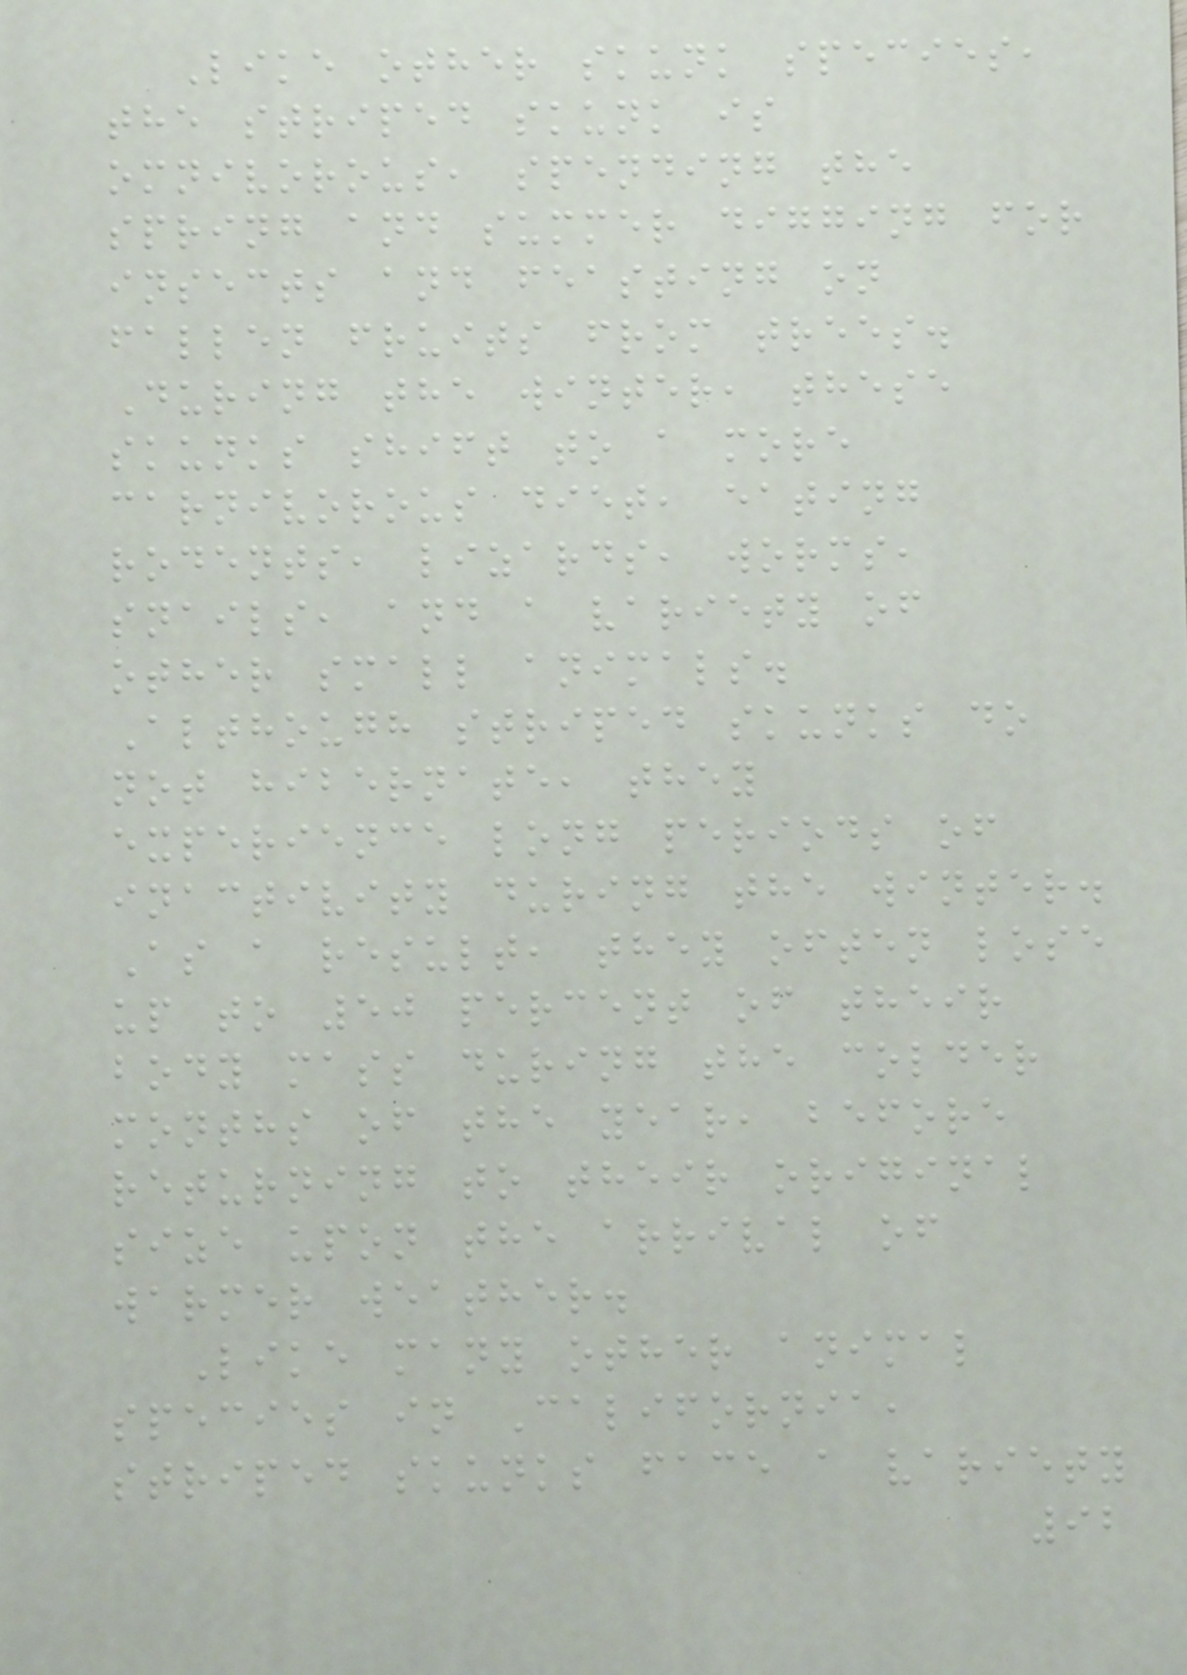Like other skunk species,
the striped skunk is
omnivorous, spending the
spring and summer digging for
insects and feasting on
fallen fruits from trees.
During the winter, these
skunks shift to a more
carnivorous diet, eating
rodents, lizards, worms,
snails, and a variety of
other small animals.
Although striped skunks do
not hibernate, they
experience long periods of
inactivity during the winter.
As a result, they often lose
up to 50 percent of their
body mass during the colder
months of the year, before
returning to their original
size upon the arrival of
warmer weather.
Like many other animal
species in California,
striped skunks face a variety
92
